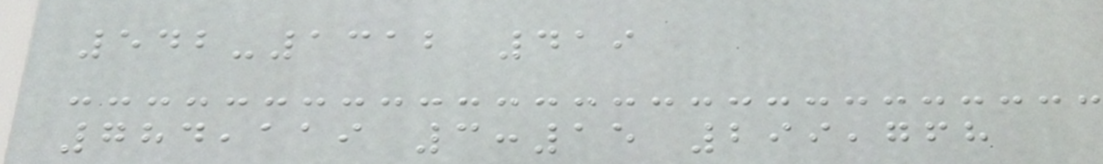542-1312 419
784,119 3:15 299,768
